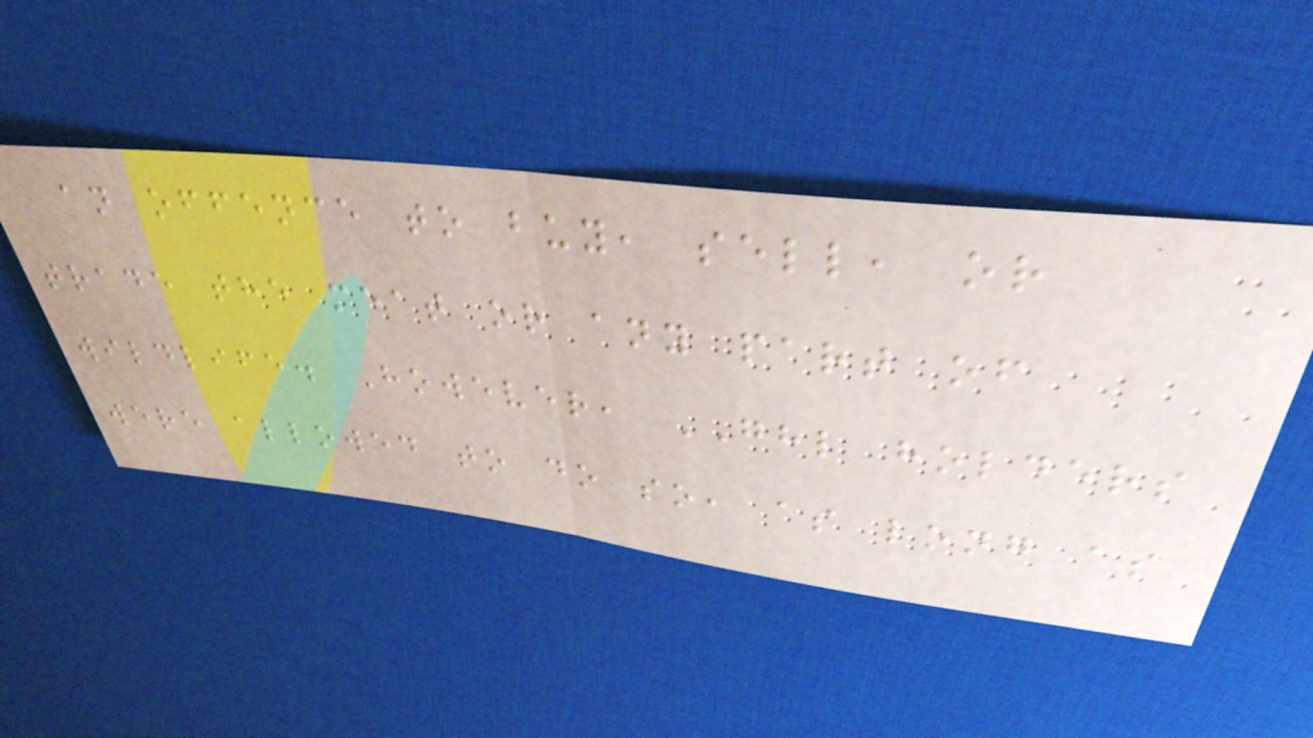an offence to buy, sell, or
trade the meat or any part of
wildlife. However, GHL holders
were allowed to do so, as long as
